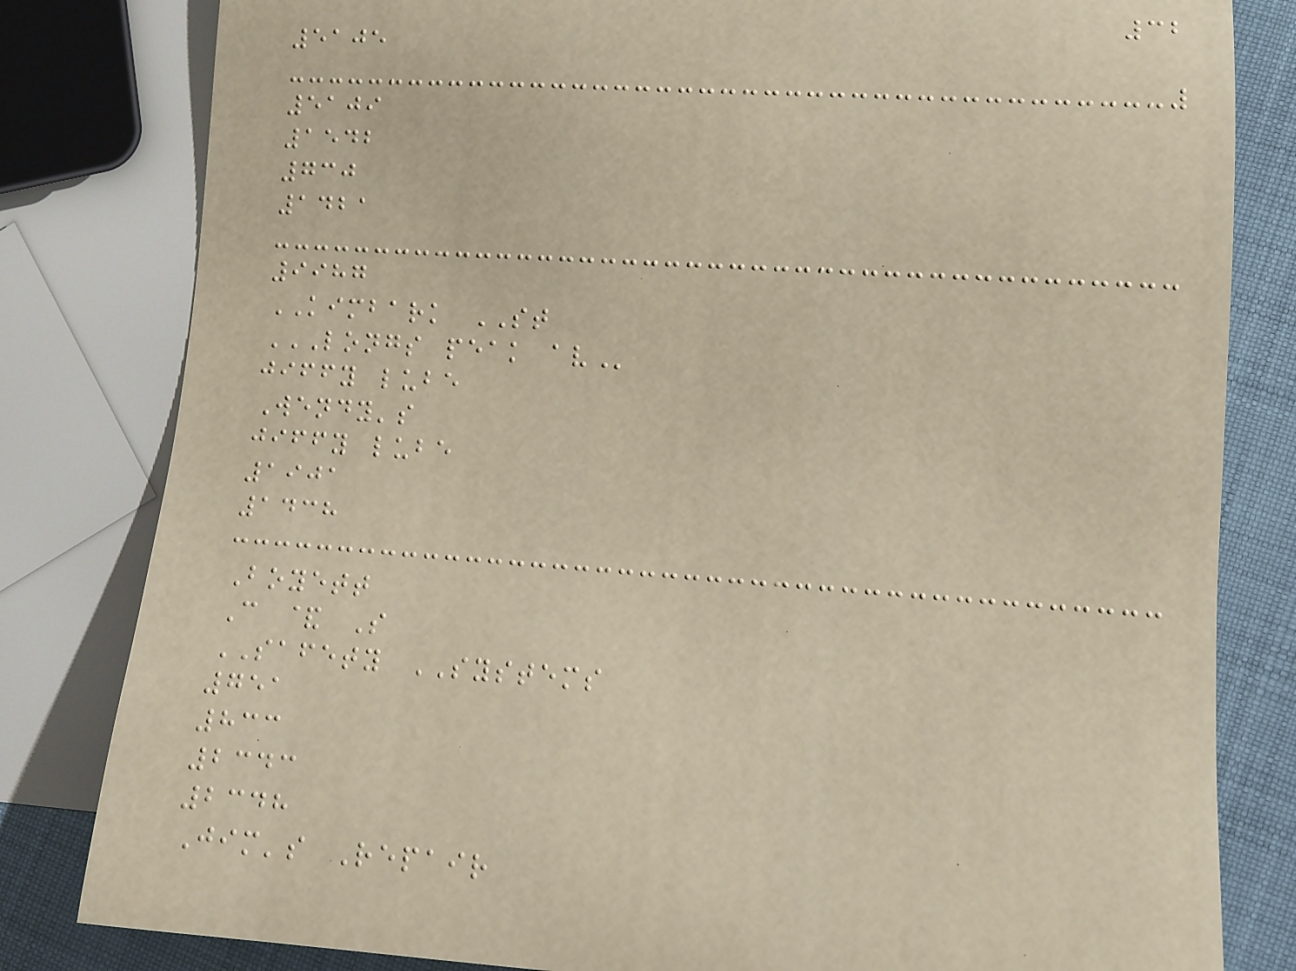32
5105
5109
1542
730
1421
9987
KIMBARK ST
LONGS PEAK AV
jiffy lube
Wendy's
jiffy lube
1901
1438
Boyett
C & S
SAFETY SYSTEMS
751
833
2343
2348
Jim's Repair
